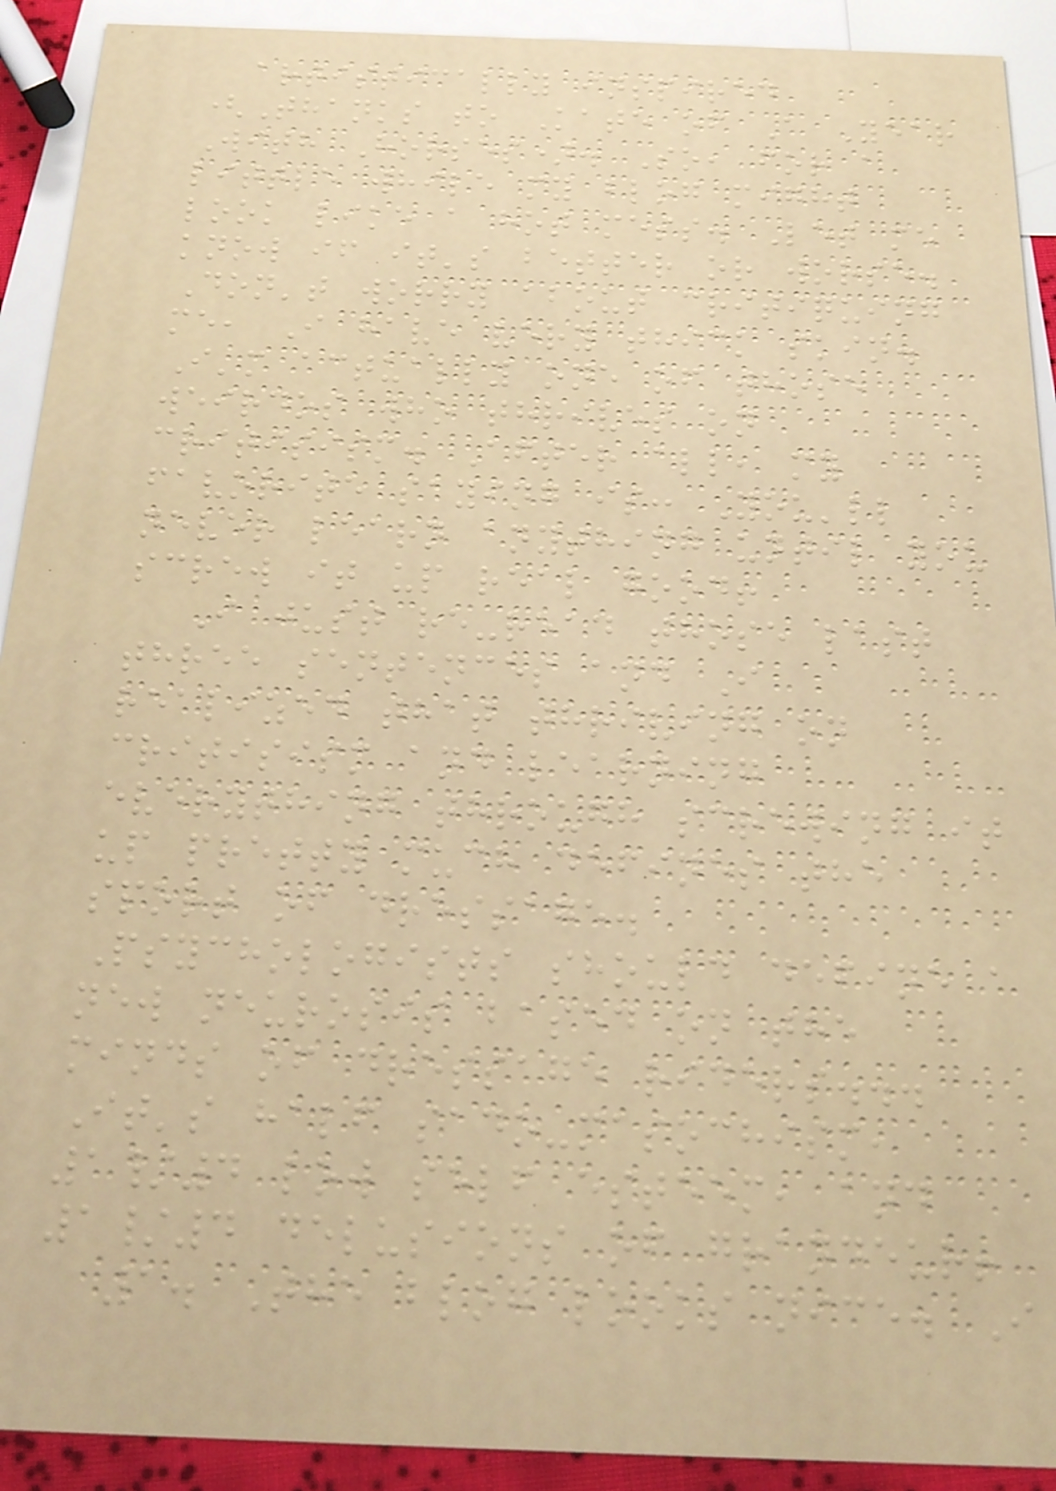artistically inspired
(Thanks to Kate of A Year
With Horses). So, for a
little while my blog might
look like a hot mess. Let me
know if it's better or worse.
Don't worry about critiquing
me, I have very thick skin.
I'm actually one of those
weirdos who thrives on
critisism. After all, my
favorite saying is: You'll
never learn anything until you
screw it up real good!
I just re-read those last
three sentences and I
realized that thriving on
critisism and learning
everything through screwing it
up pretty much defines the
sport of dressage.
Psychologists should define a
new neurosis based on the
minds of dressage riders...
It's half sado-masochism,
1/4 low self esteem, and
1/4 delusions of grandeur!
1. The blog looks nice. I
